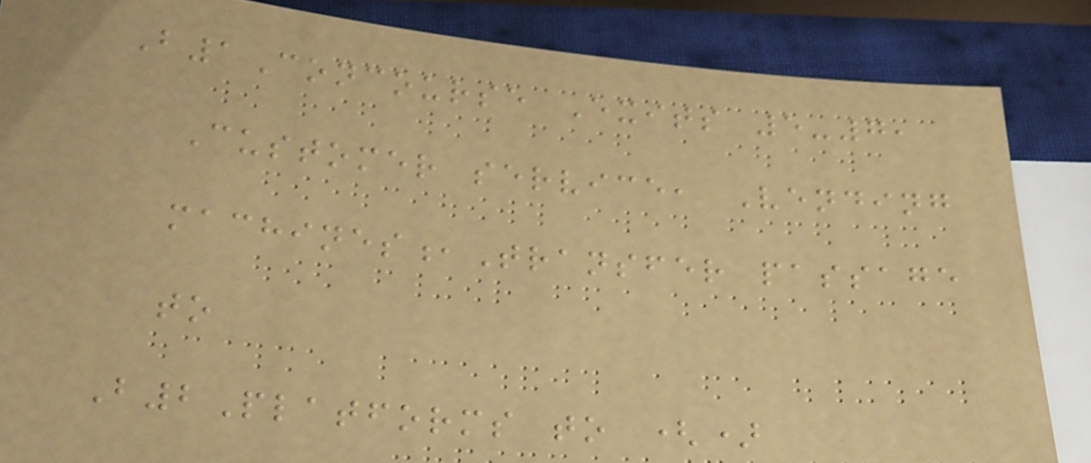B1Concourse Exits 5-7,
Customer service, Vending
machines,Transfer passage
to
B2Platforms to ()
